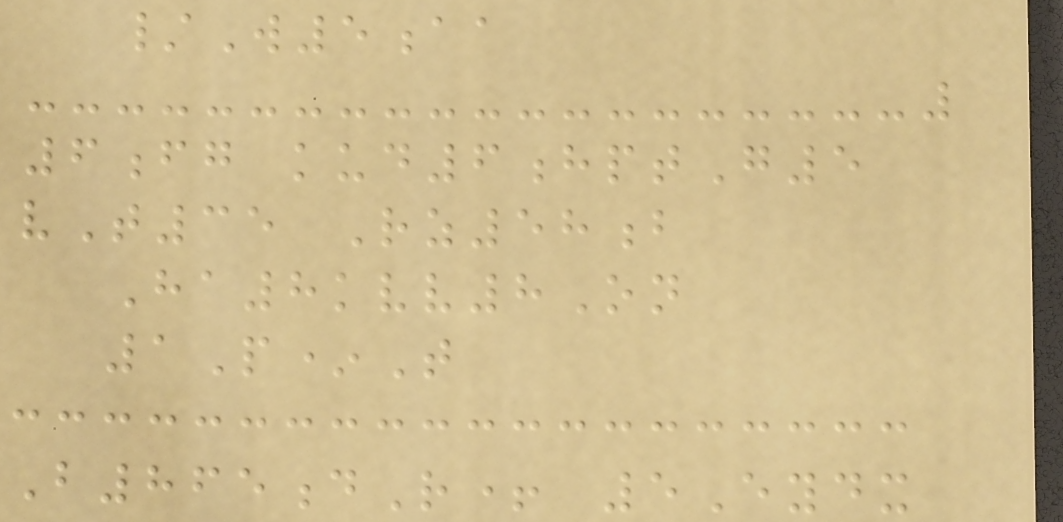/W5aa
6fg kud6hptG5
vT35 Rz58b
Ha8kvv8On
1P*T
B865dR+ 5Eydx
